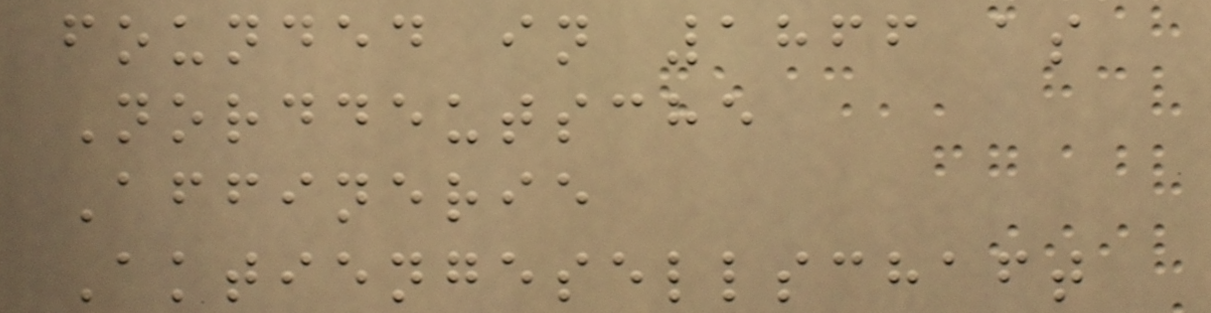founded in 1866 as
Norddeutsche
Affinerie
Aktiengesellschaft
